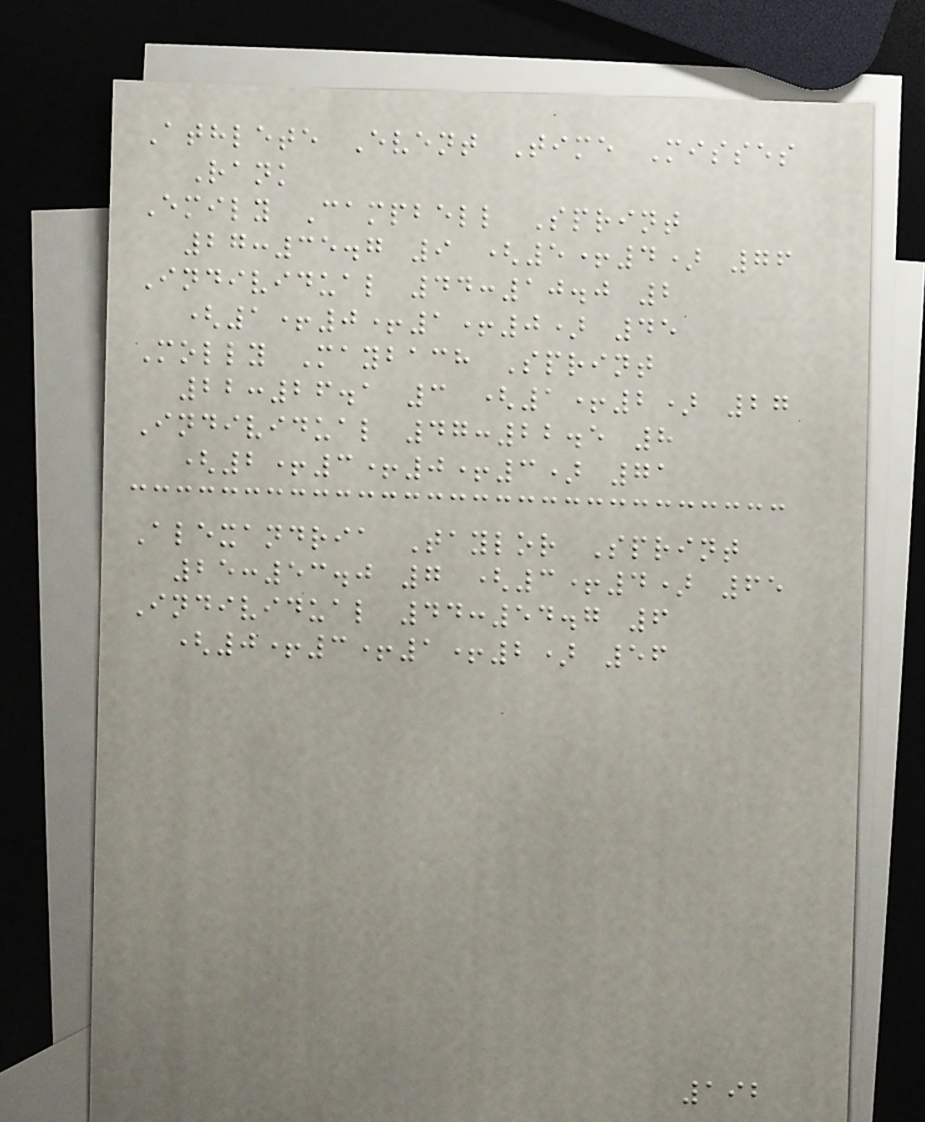Athlete Event Time Misses
Rank
Emily Campbell Sprint
27:35.7 9 (5+4) 76
Individual 44:10.0 2
(1+0+1+0) 45
Molly Maybach Sprint
22:26.1 3 (1+2) 27
Individual 47:22.5 8
(2+3+0+3) 71
Alexandria Taylor Sprint
25:53.0 7 (3+4) 65
Individual 44:54.7 6
(0+3+1+2) 56
192
